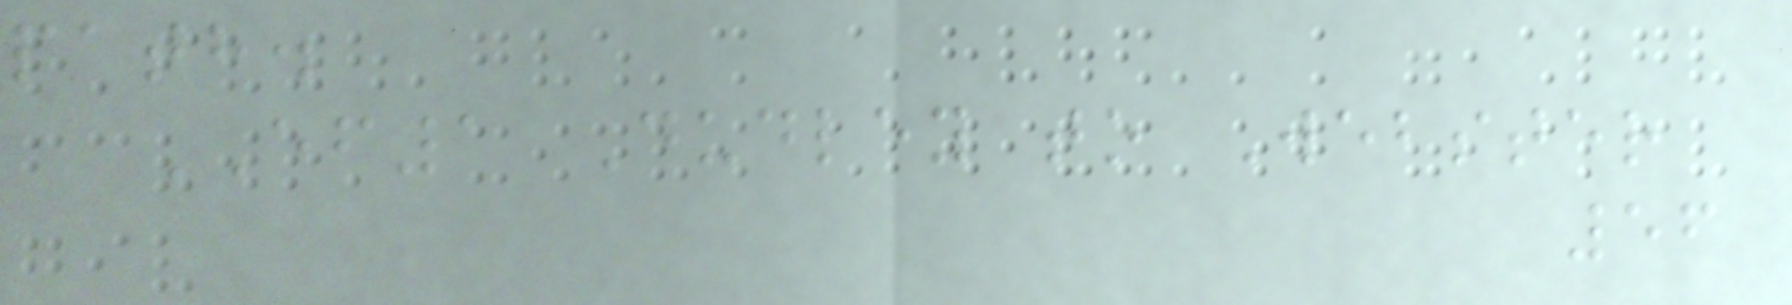path.
EF1 Dudley to Webster
56
